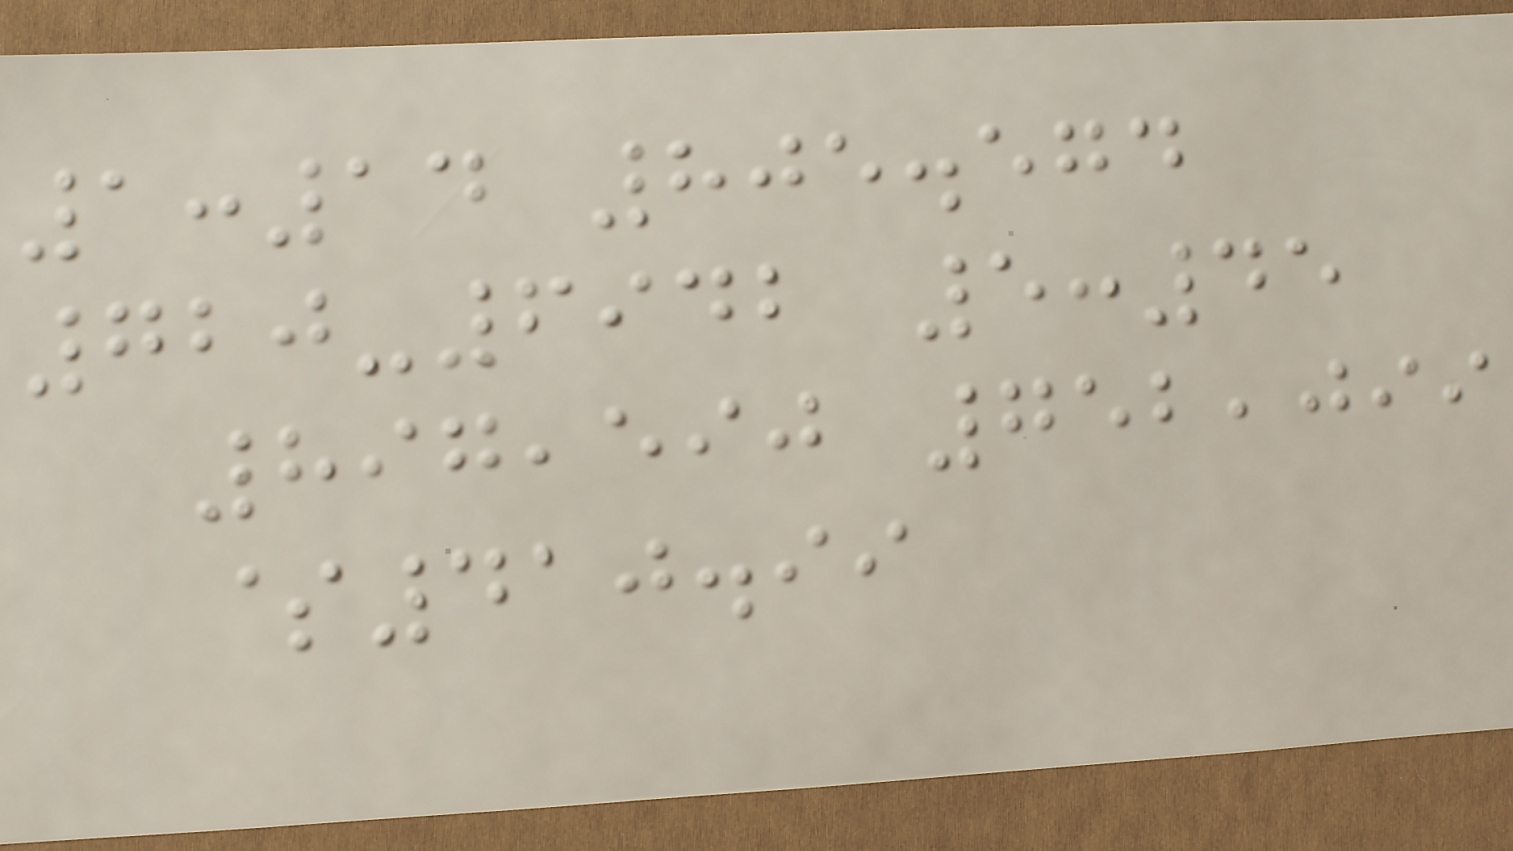1:14 805.574
720-6942 5:45
897,590 752,099
$410.99
